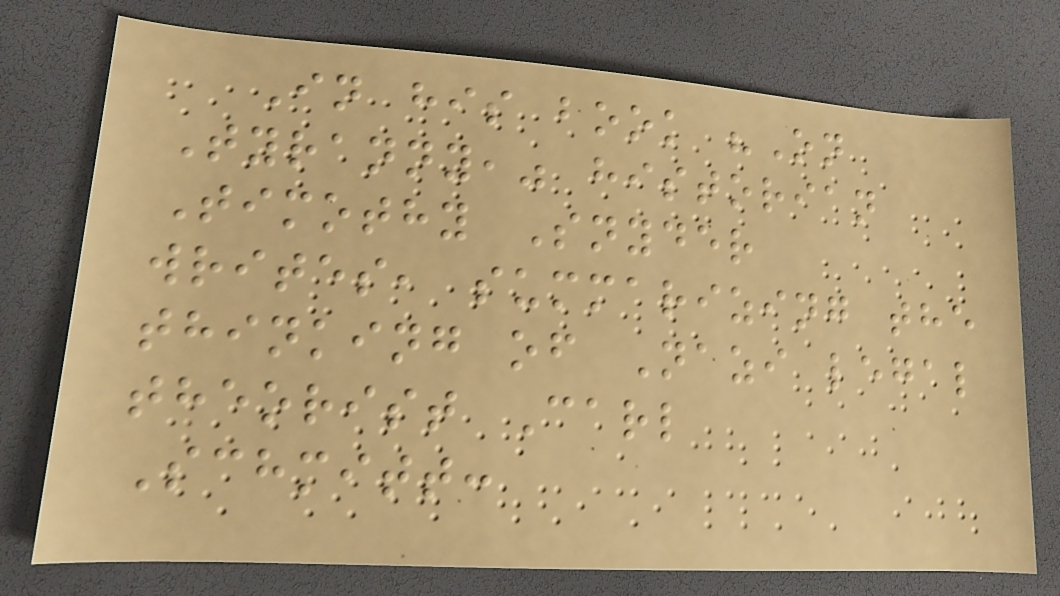In his book "On
Tyranny," historian
Timothy Snyder
writes, summarizing the
thinking of Nazi legal
theorist Carl
Schmitt:
